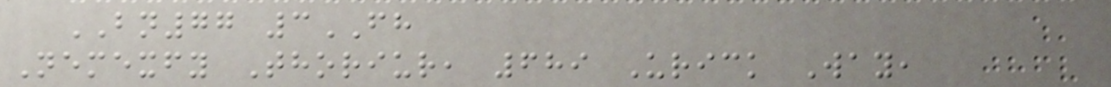BN77 3FH
Nemexfy Thoriur, 689 Urick Way,
